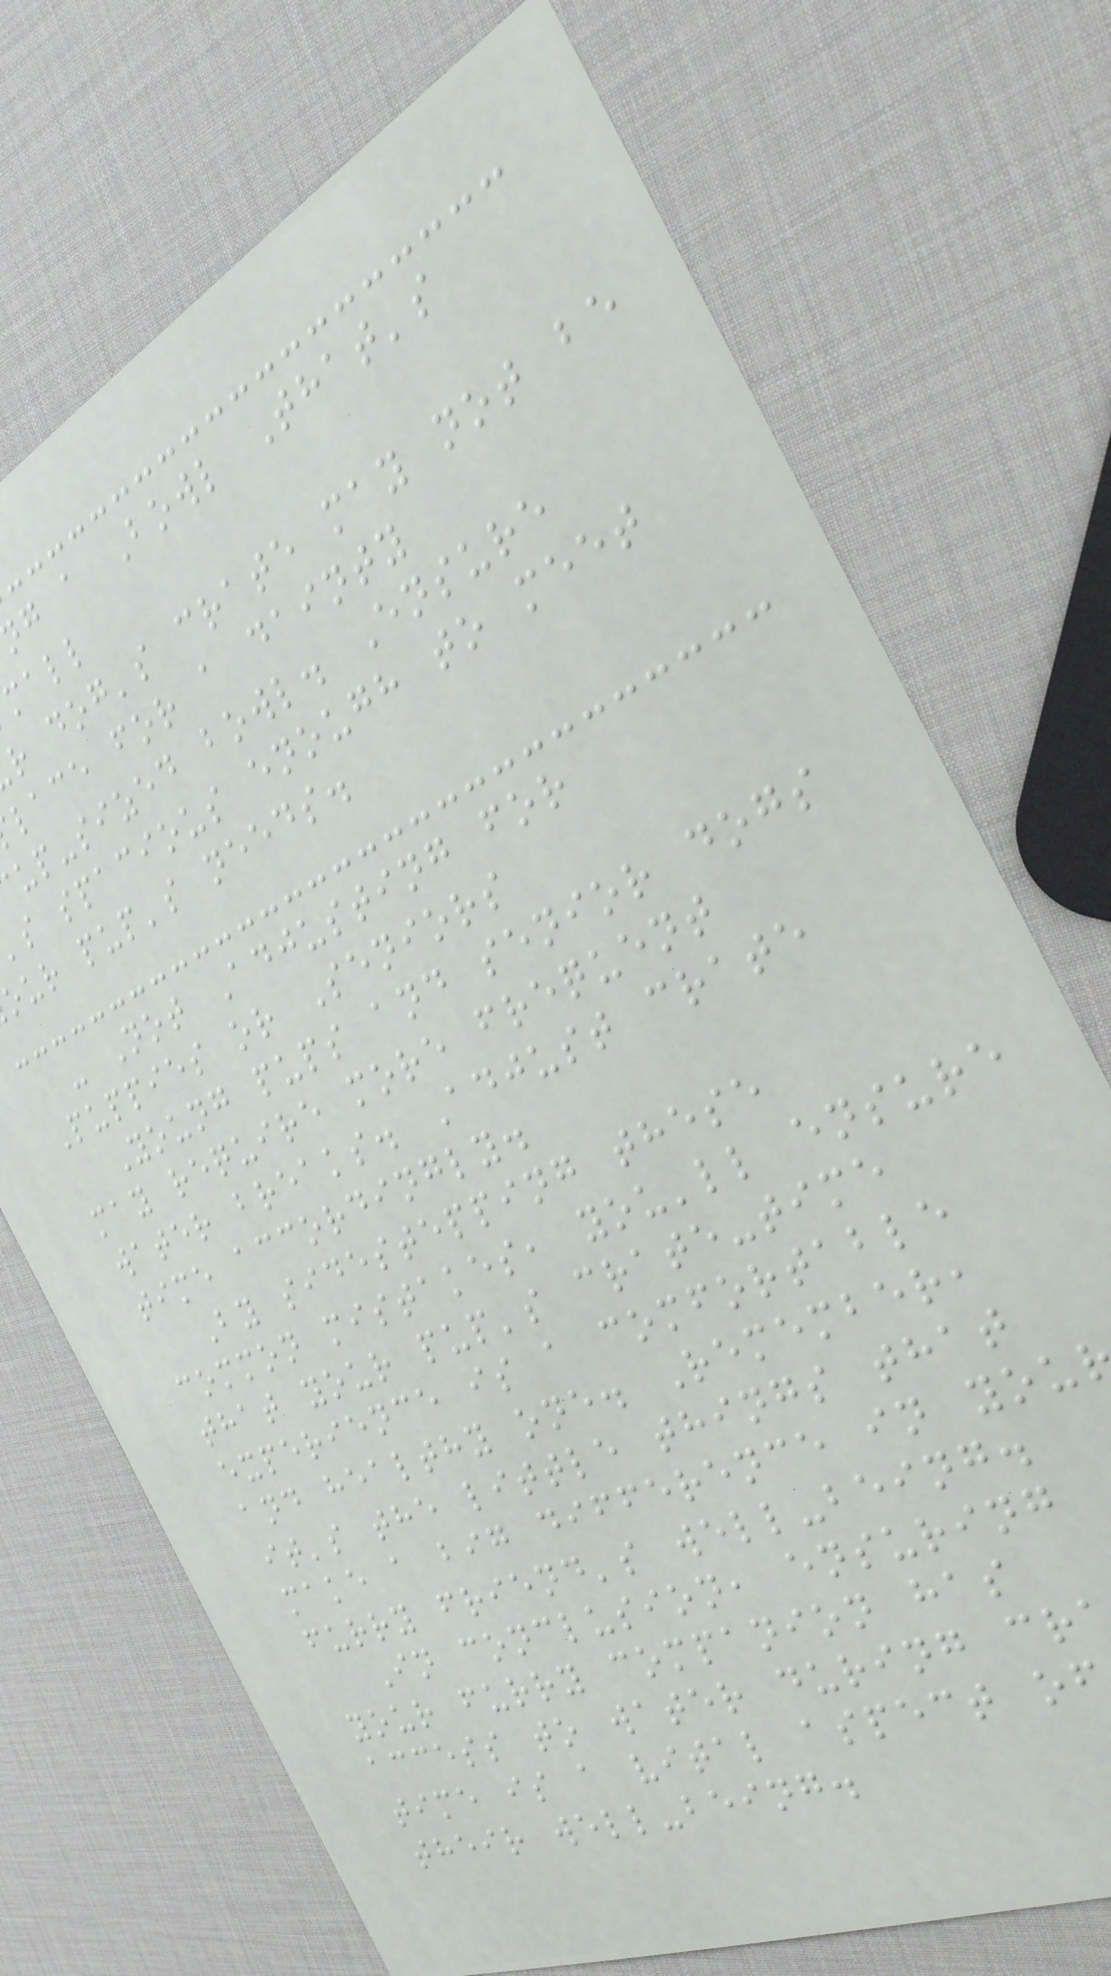g a Bowl That's
mall
r dog's crate may not be
lace for a dainty
up-sized bowl. Ensure
s spacious enough to meet
our pup's needs.
- Not Adjusting for
Puppies or Seniors
Young pups and senior dogs
may require more frequent
water breaks. Adjust crate
time accordingly.
By sidestepping these
common mistakes, you'll ensure
that your pup's crate-time
experience is a comfortable
and healthy one. Remember,
it's the little things that
make a big difference in you
furry friend's well-being.
In conclusion, ensuring
your furry companion has
access to water during cr
time is a vital aspect of
their well-being.
